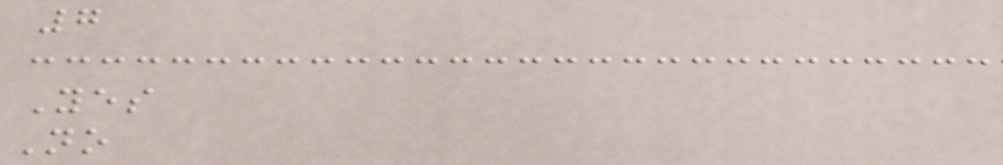7
Yes
No
